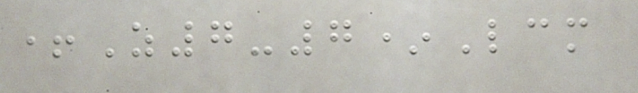+Z7-7*Lcm
